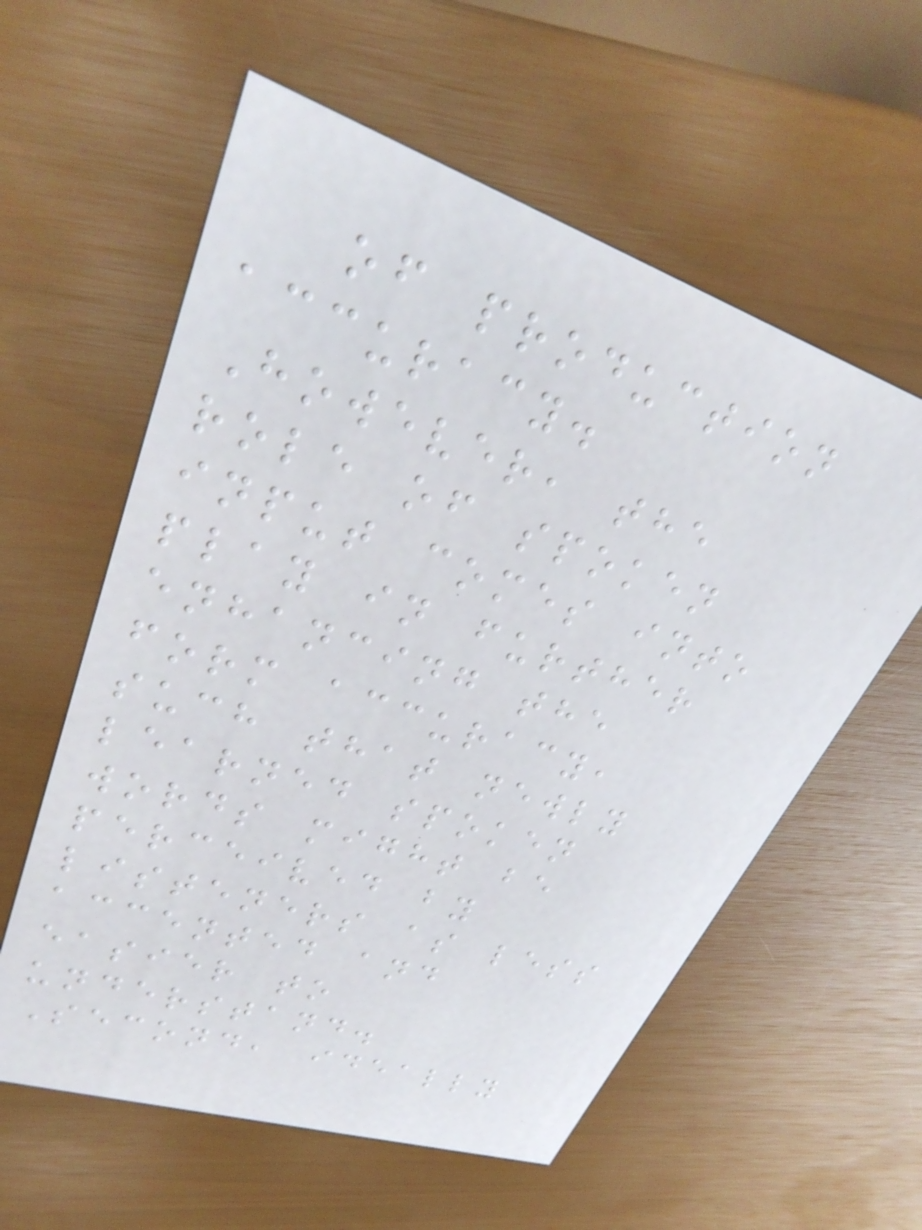of production
accuracy.
However, the
role of spoken
input comes into
play in further
enhancing the
form accuracy,
such that newly
learned spoken
words might be
perceived by
listeners as less
accented and
easier to
understand.
Second, ideally
